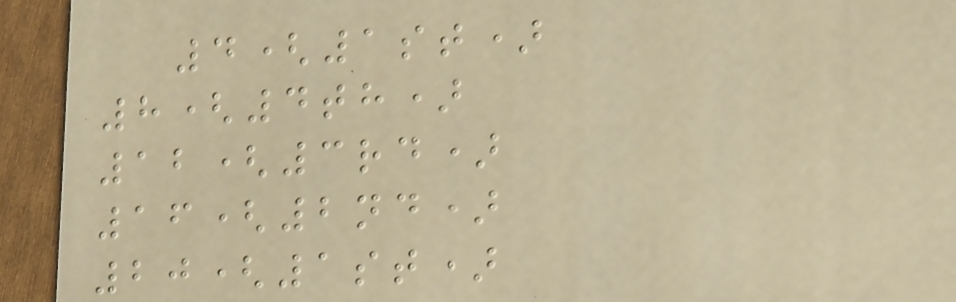4(1st)
8(4th)
12(3rd)
16(2nd)
20(1st)
